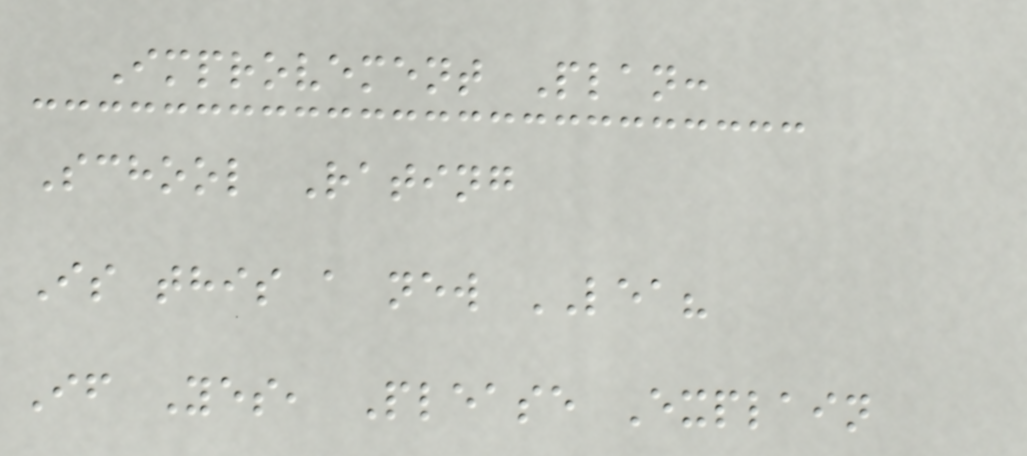Improvement Plan:
School Rating
Is this a new LEA?
If Yes, Please Explain
